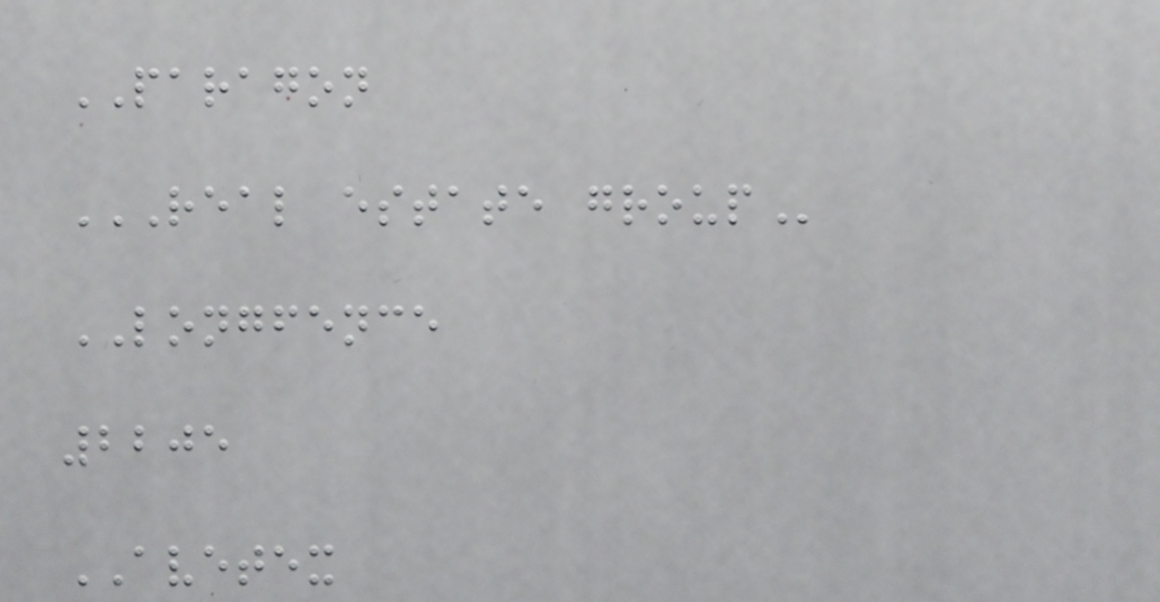PARAGON
REAL ESTATE GROUP
LONGFENCE
2205
AVETEX
